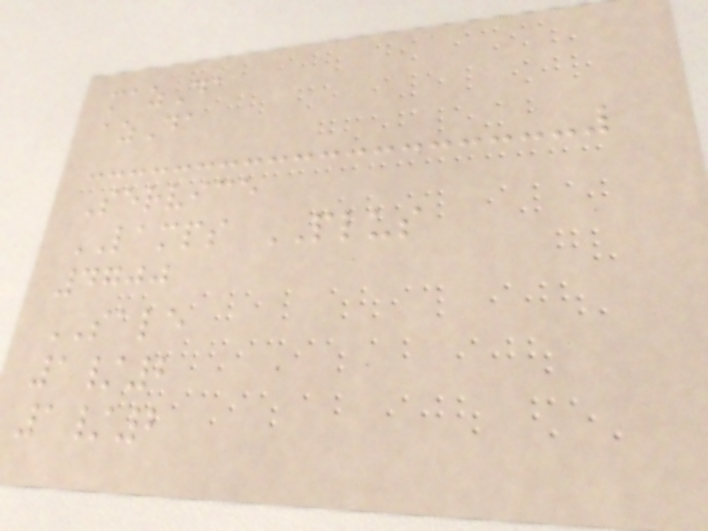mazDa
azDa
Service
LAMPS PLUS
4700
SALE
1/2
1/2
